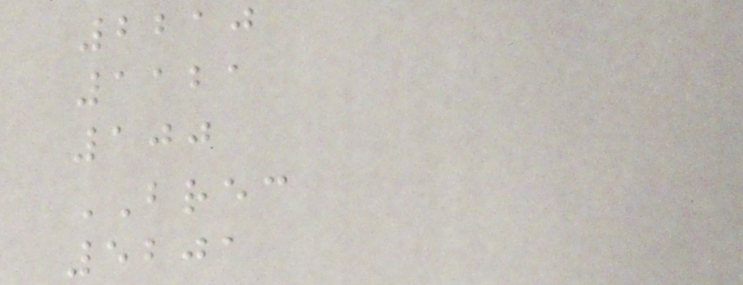2210
1121
100
BREC
5201
